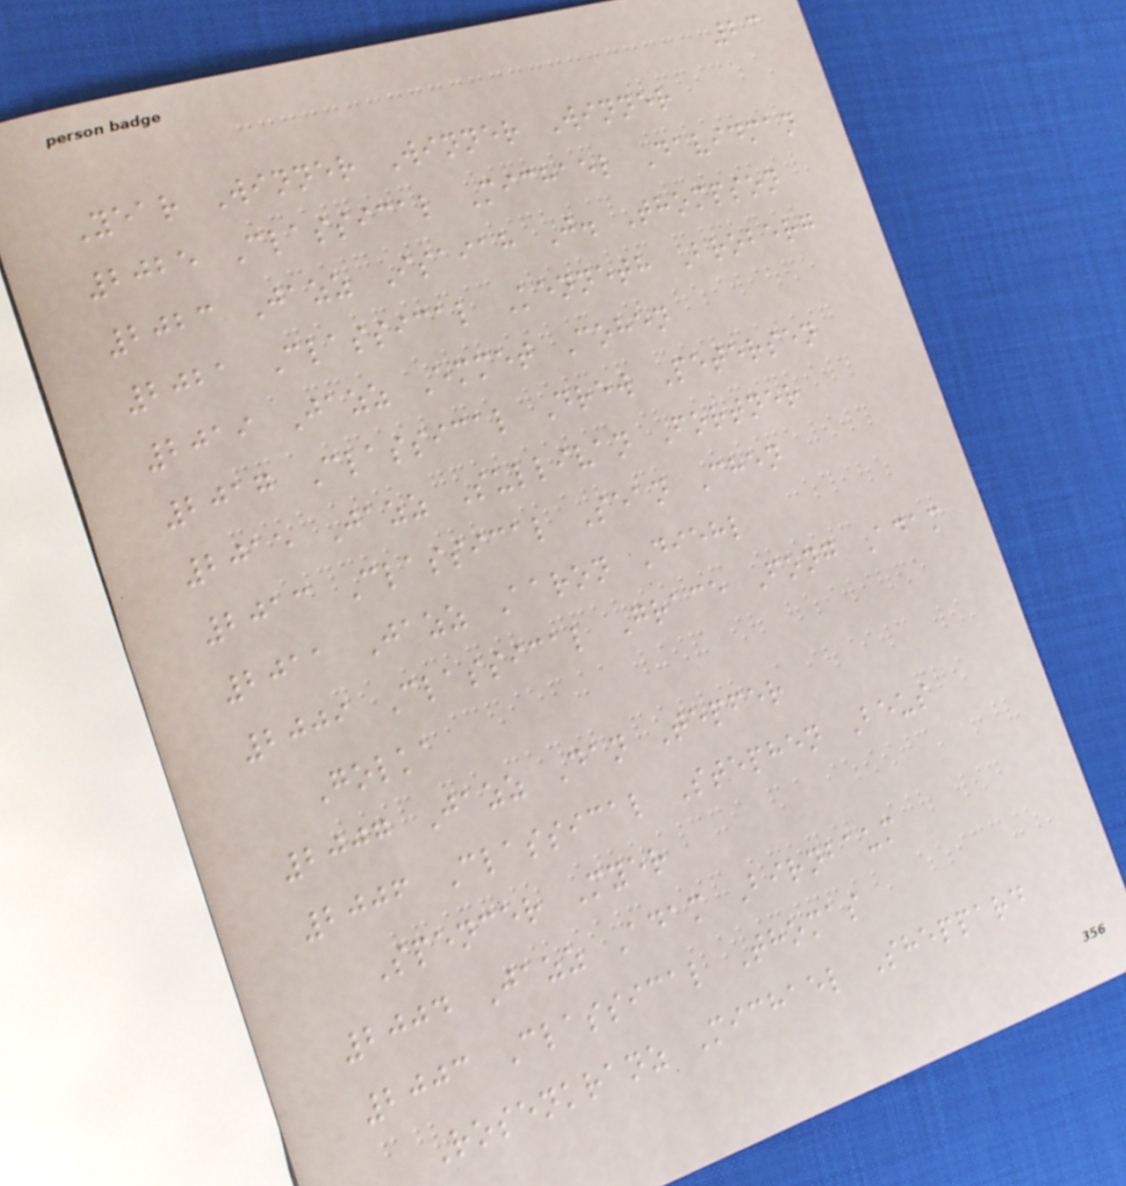23
Year Winner Winner Winner
2025 Classical Michael Davidman
2023 Jazz Isaiah J. Thompson
2021 Classical Kenneth Broberg
2019 Jazz Emmet Cohen
2017 Classical Drew Petersen
2015 Jazz Sullivan Fortner
2013 Classical Sean Chen
2011 Jazz Aaron Diehl
2009 Classical Grace Fong Adam
Golka
2007 Jazz Dan Tepfer
2006 Classical Stephen Beus
Spencer Myer
2004 Jazz Adam Birnbaum
2003 Classical Thomas
Rosenkranz Michael Sheppard
